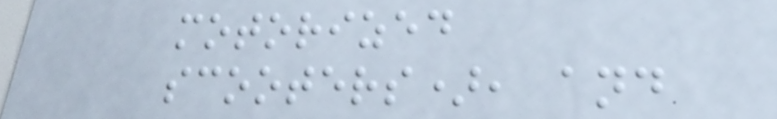motorized
scooters), and
